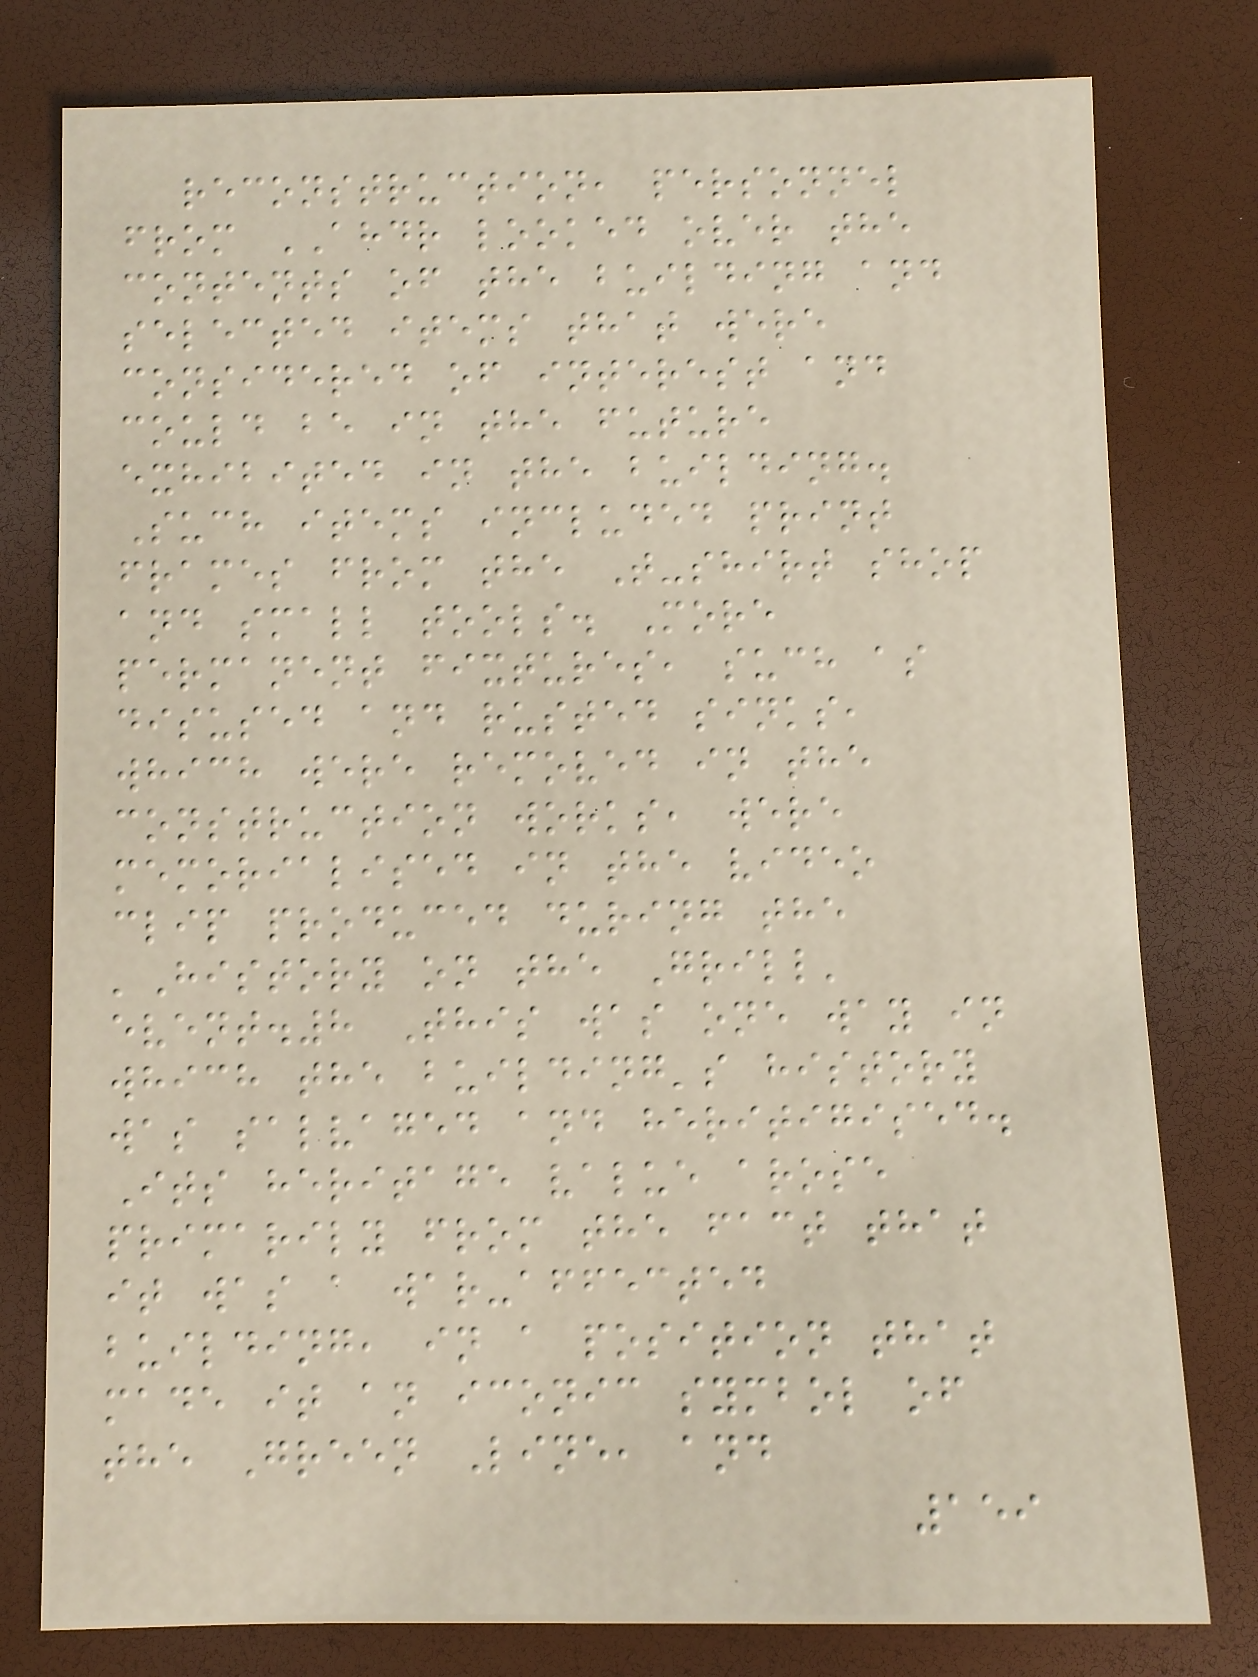reconstruction, personnel
from AHDR looked over the
contents of the building and
selected items that were
considered of interest and
could be in the future
exhibited in the building.
Such items included print
frames from the T-shirt shop
and small tools. More
permanent fixtures, such as
disused and rusted sinks,
which were removed in the
construction works, were
memorialised in the video
clip produced during the
'History on the Grill'
event.8 This was one way in
which the building's history
was salvaged and heritigised.
Its heritage value arose
primarily from the fact that
it was a war-affected
building, in a position that
made it an iconic symbol of
the Green Line, and
159
